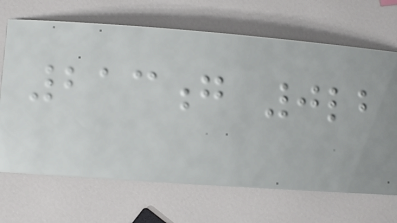213g 0lb
